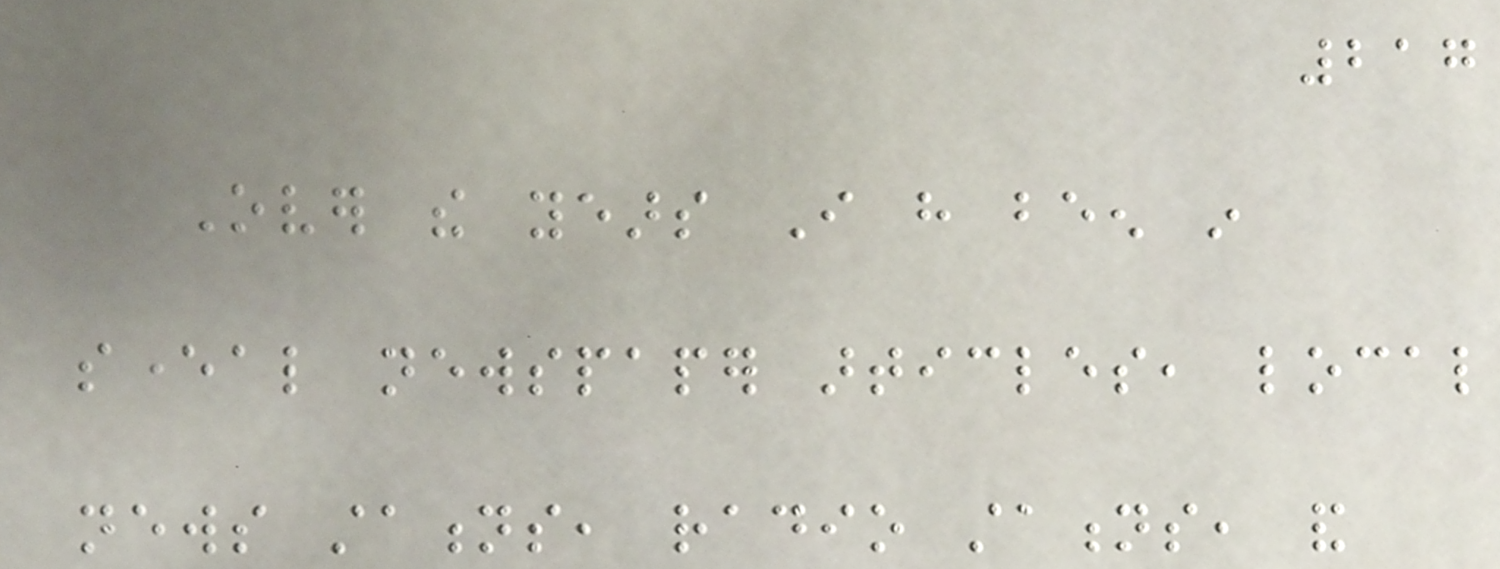217
Over the years I have been in
several newspaper articles, local
news stations, radio stations, and
